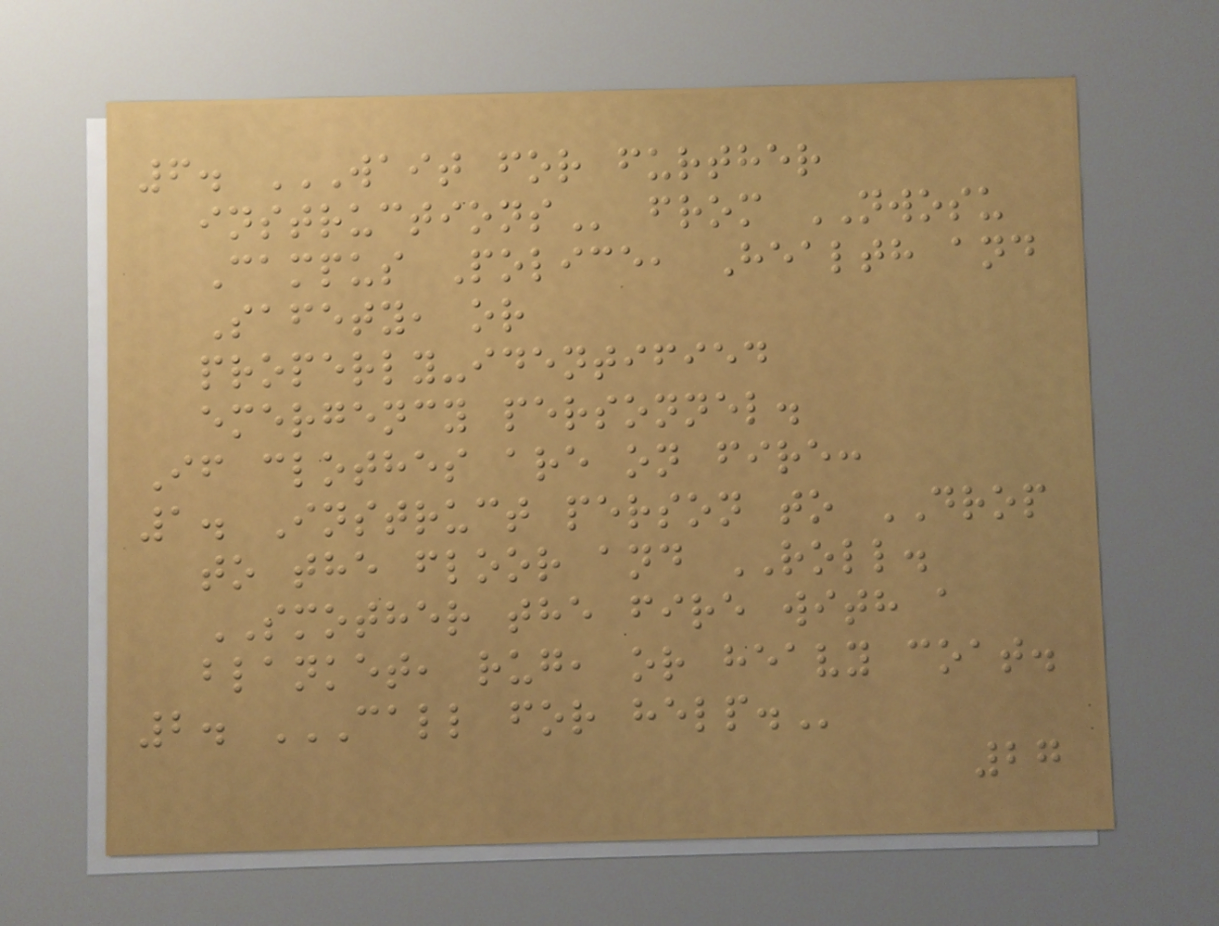6. WAIT FOR FURTHER
INSTRUCTIONS from NWOSU
Campus Police, Health and
Safety, or
properly-identified
emergency personnel.
If clothes are on fire:
1. Instruct person to DROP
to the floor and ROLL.
SMOTHER the fire with a
blanket, rug, or heavy coat.
2. CALL FOR HELP.
27
